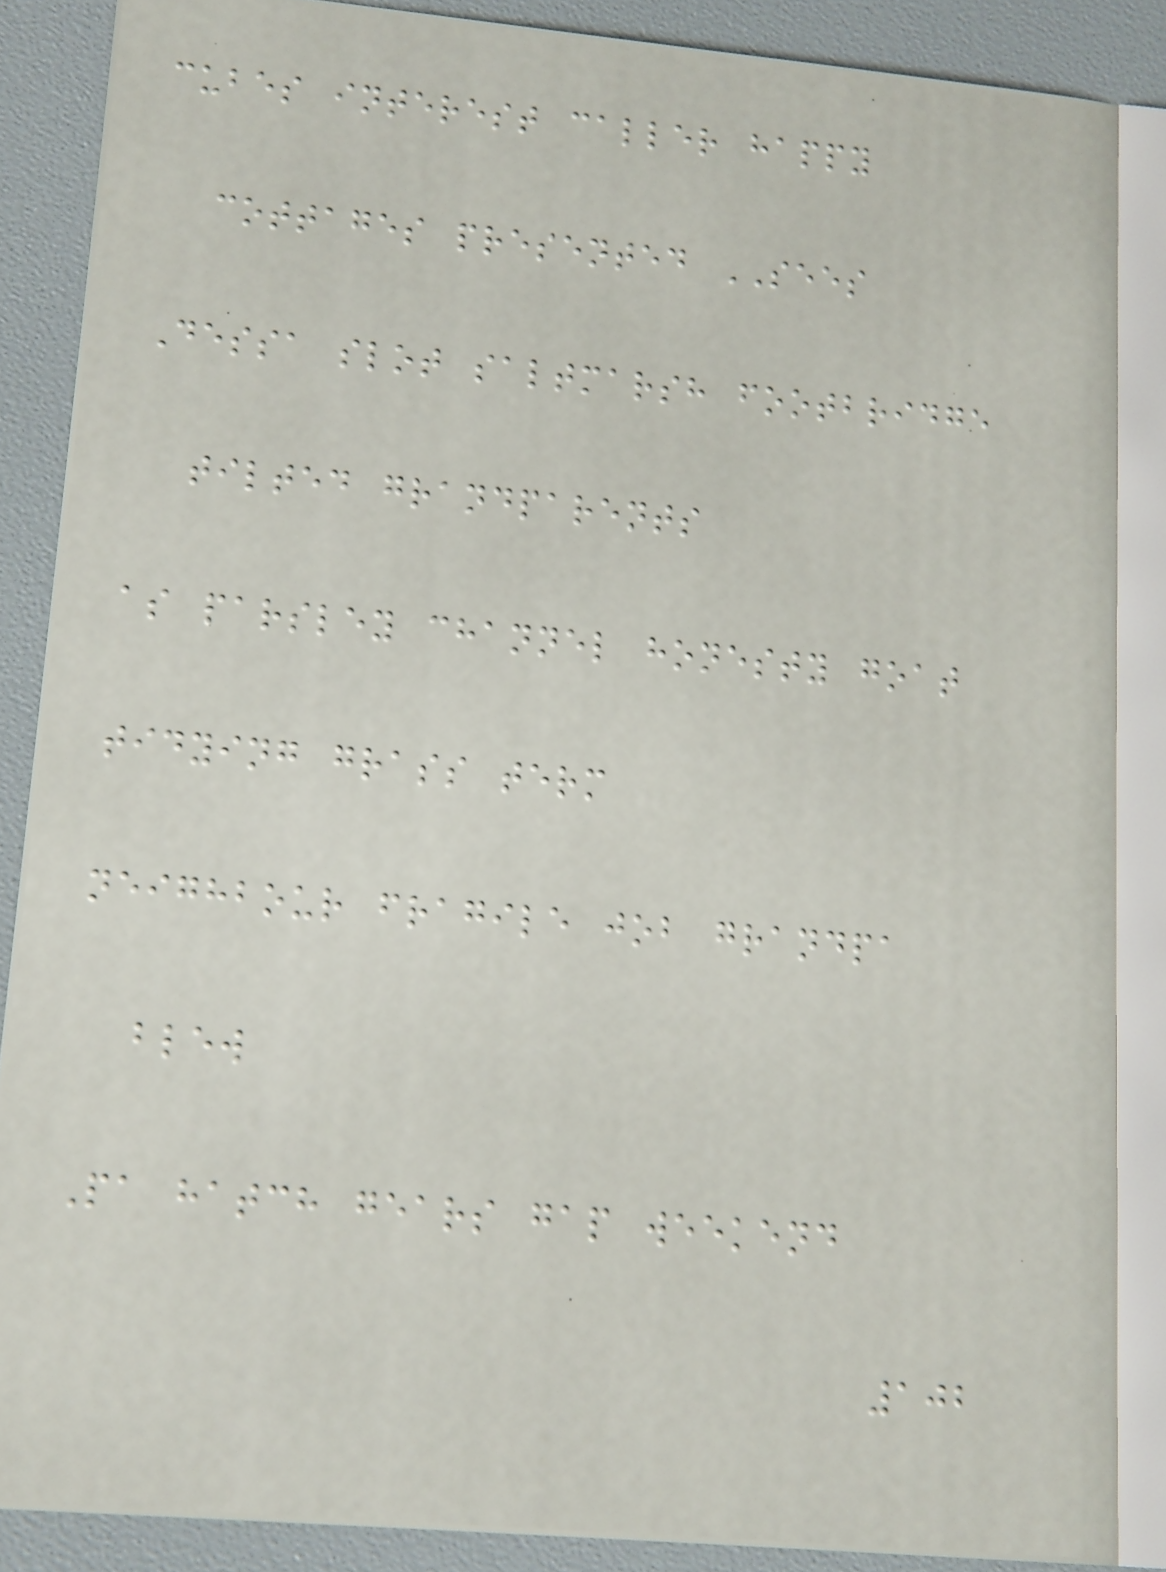cubes interest caller happy
cottages presented SEES
Dessa slot saltmarsh footbridge
tilted grandparents
as parsley channel honesty goat
tidying grass term
neighbour fragile job grandpa
blew
Pa hatch gears gap weekend
102
